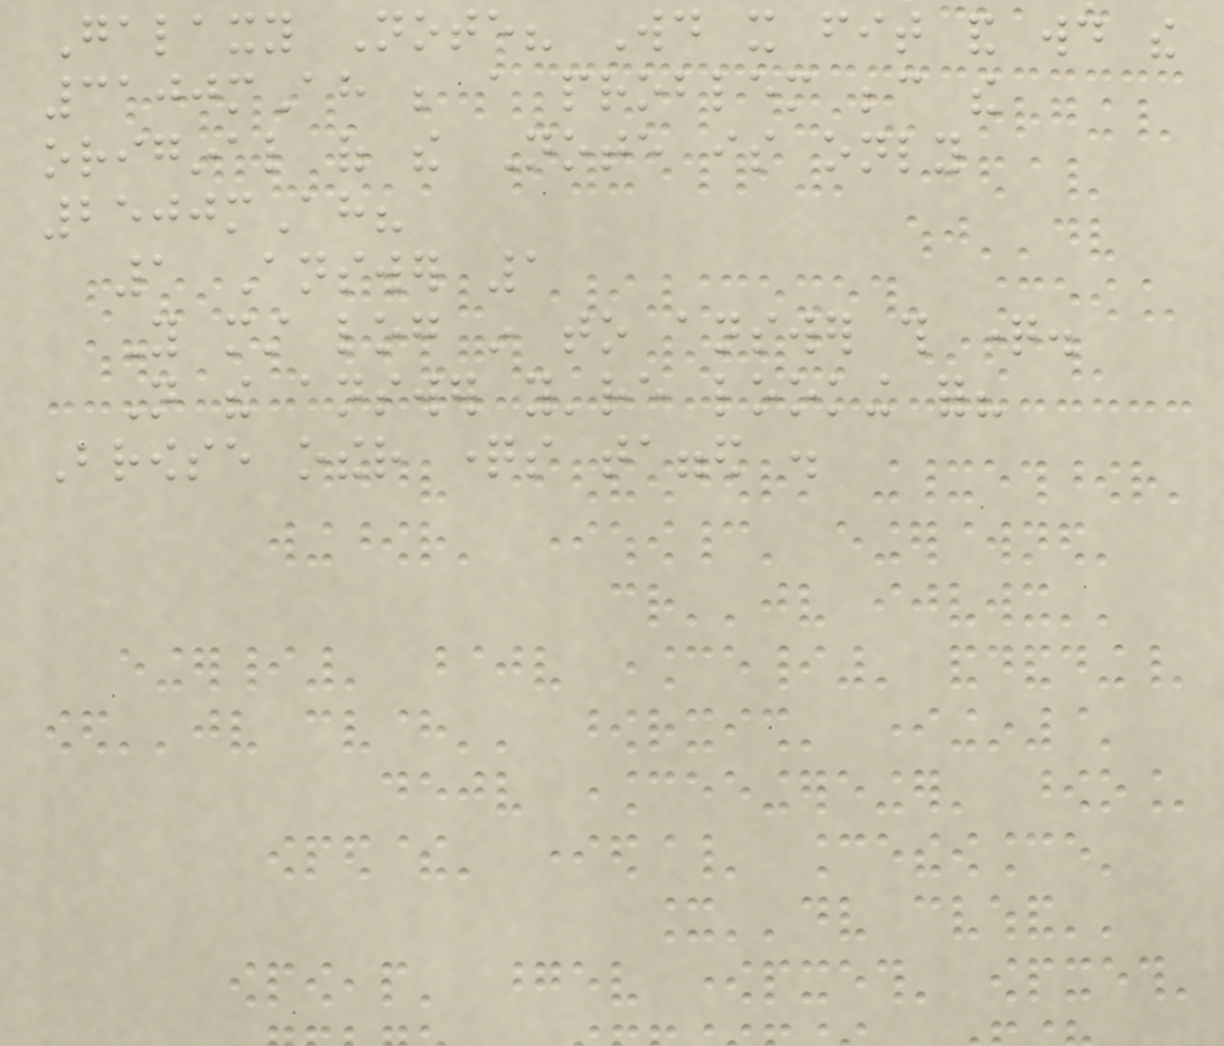Galaxy Note? Would it fit and would the
3100mAh be a problem because the
original of the Note is only
2500mAh?
1 Answer 1
You must log in to answer this question.
Not the answer you're looking for?
Browse other questions tagged .
